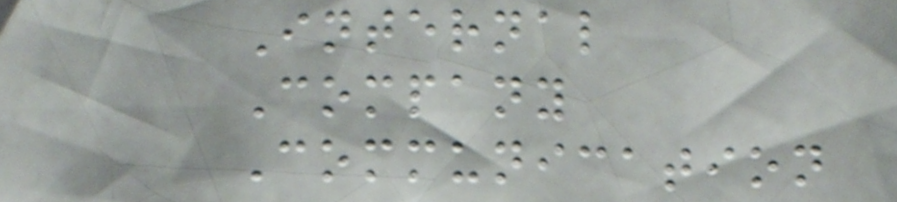Internal
Company
Communication
